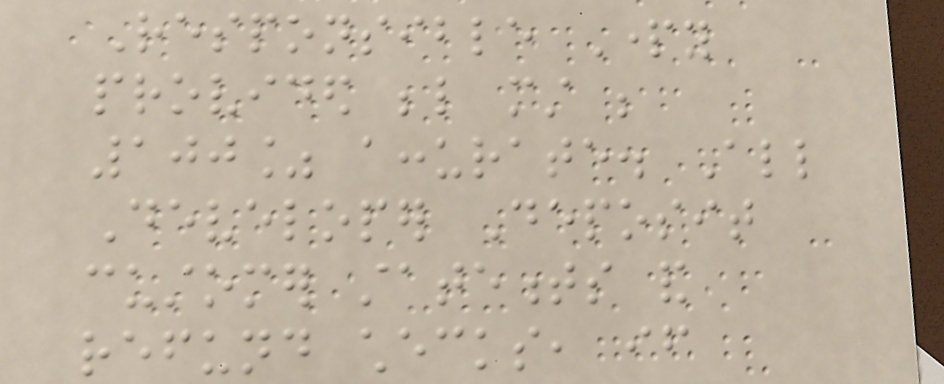Responsible Party
provided below must be
100% accurate. All
Developer Deposit
customer statements and
refund checks, if
